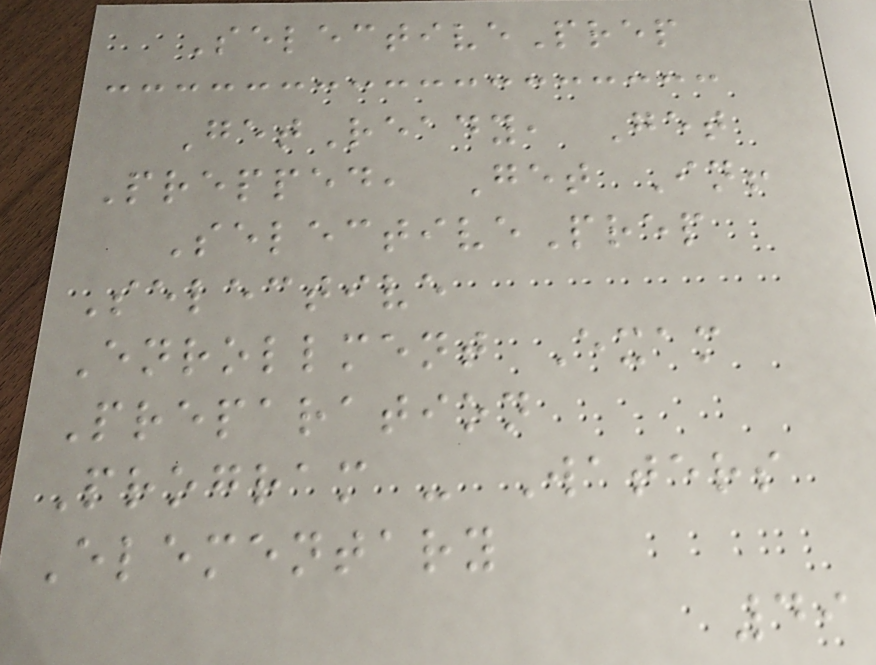SelectivePrep
GetReady, Get
Prepped, Get In!
SelectivePrep
Selective
Enrollment Exam
Preparation
Program - Waters
Elementary
49
